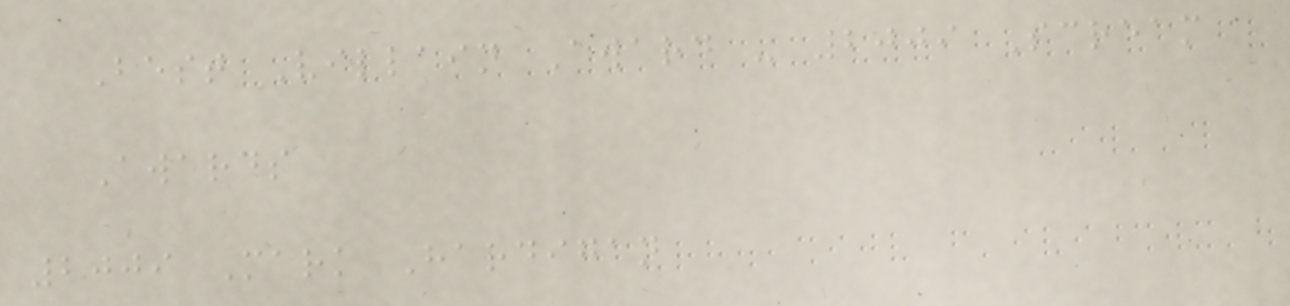Best Villain Award - 2009 Scream
Awards
2009 Mark Hardigan
